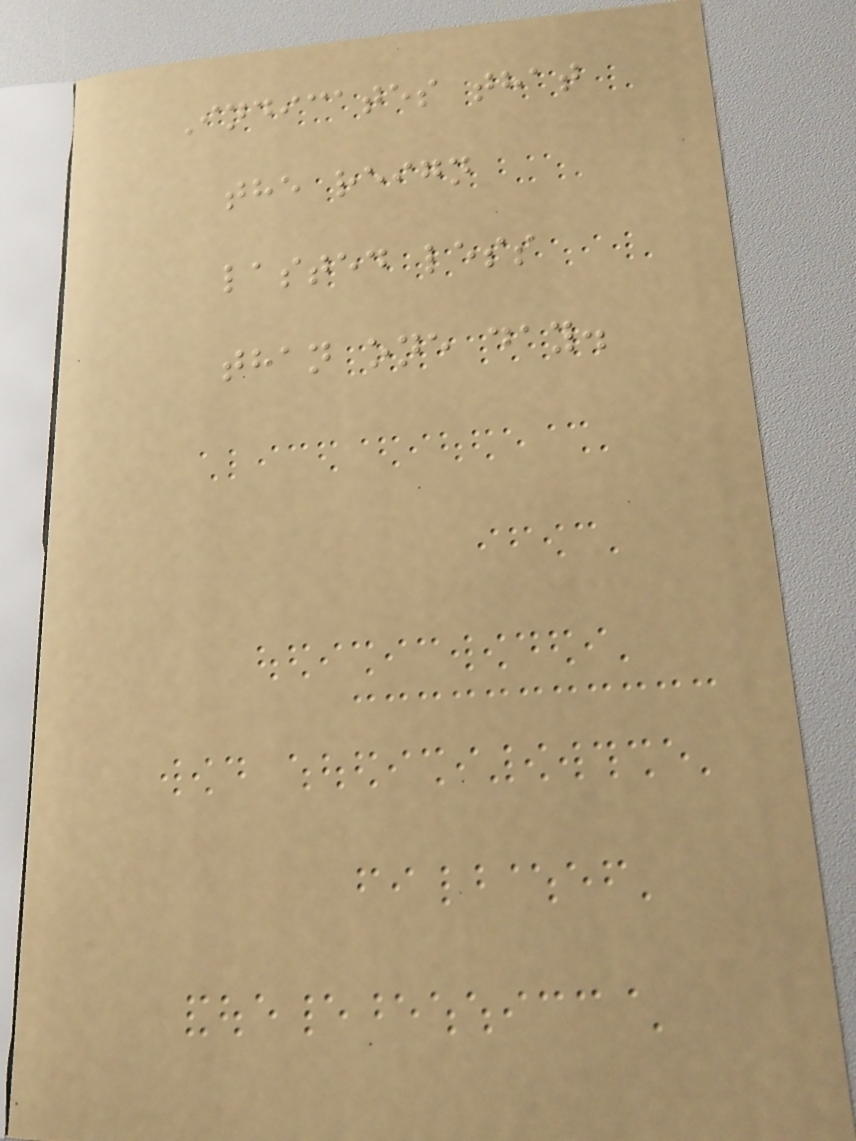Indicates that
the reign
lasted less
than one day.
